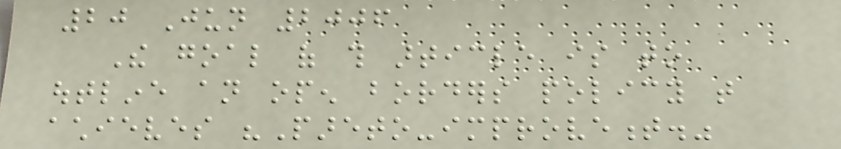20 Jun 2006
The goal of this article is to
outline an open borders policy that
achieves "Pareto-improvement."
